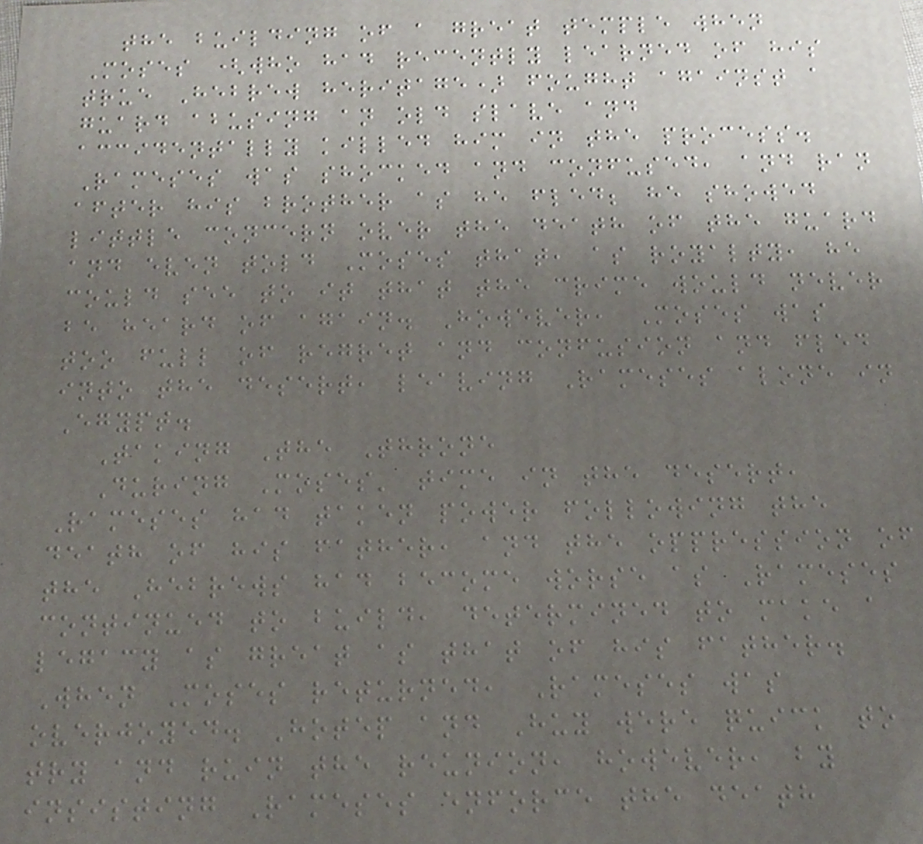the building of a great temple when
Moses (who had recently learned of his
true Hebrew heritage) fought against a
guard abusing an old slave and
accidentally killed him in the process.
Rameses was shocked and confused, and ran
after his brother as he fled; he showed
little concern over the death of the guard
and even told Moses that, as royalty, he
could see to it that the crime would never
be heard of again. However, Moses was
too full of regret and confusion and fled
into the desert, leaving Rameses alone in
Egypt.
Taking The Throne
During Moses' time in the desert,
Rameses had taken power following the
death of his father, and the oppression of
the Hebrews had become worse as Rameses
continued to build, determined to make a
legacy as great as that of his father.
When Moses returned, Rameses was
overjoyed. Hotep and Huy were quick to
try and ruin the reunion, however, by
insisting Rameses enforce the death
